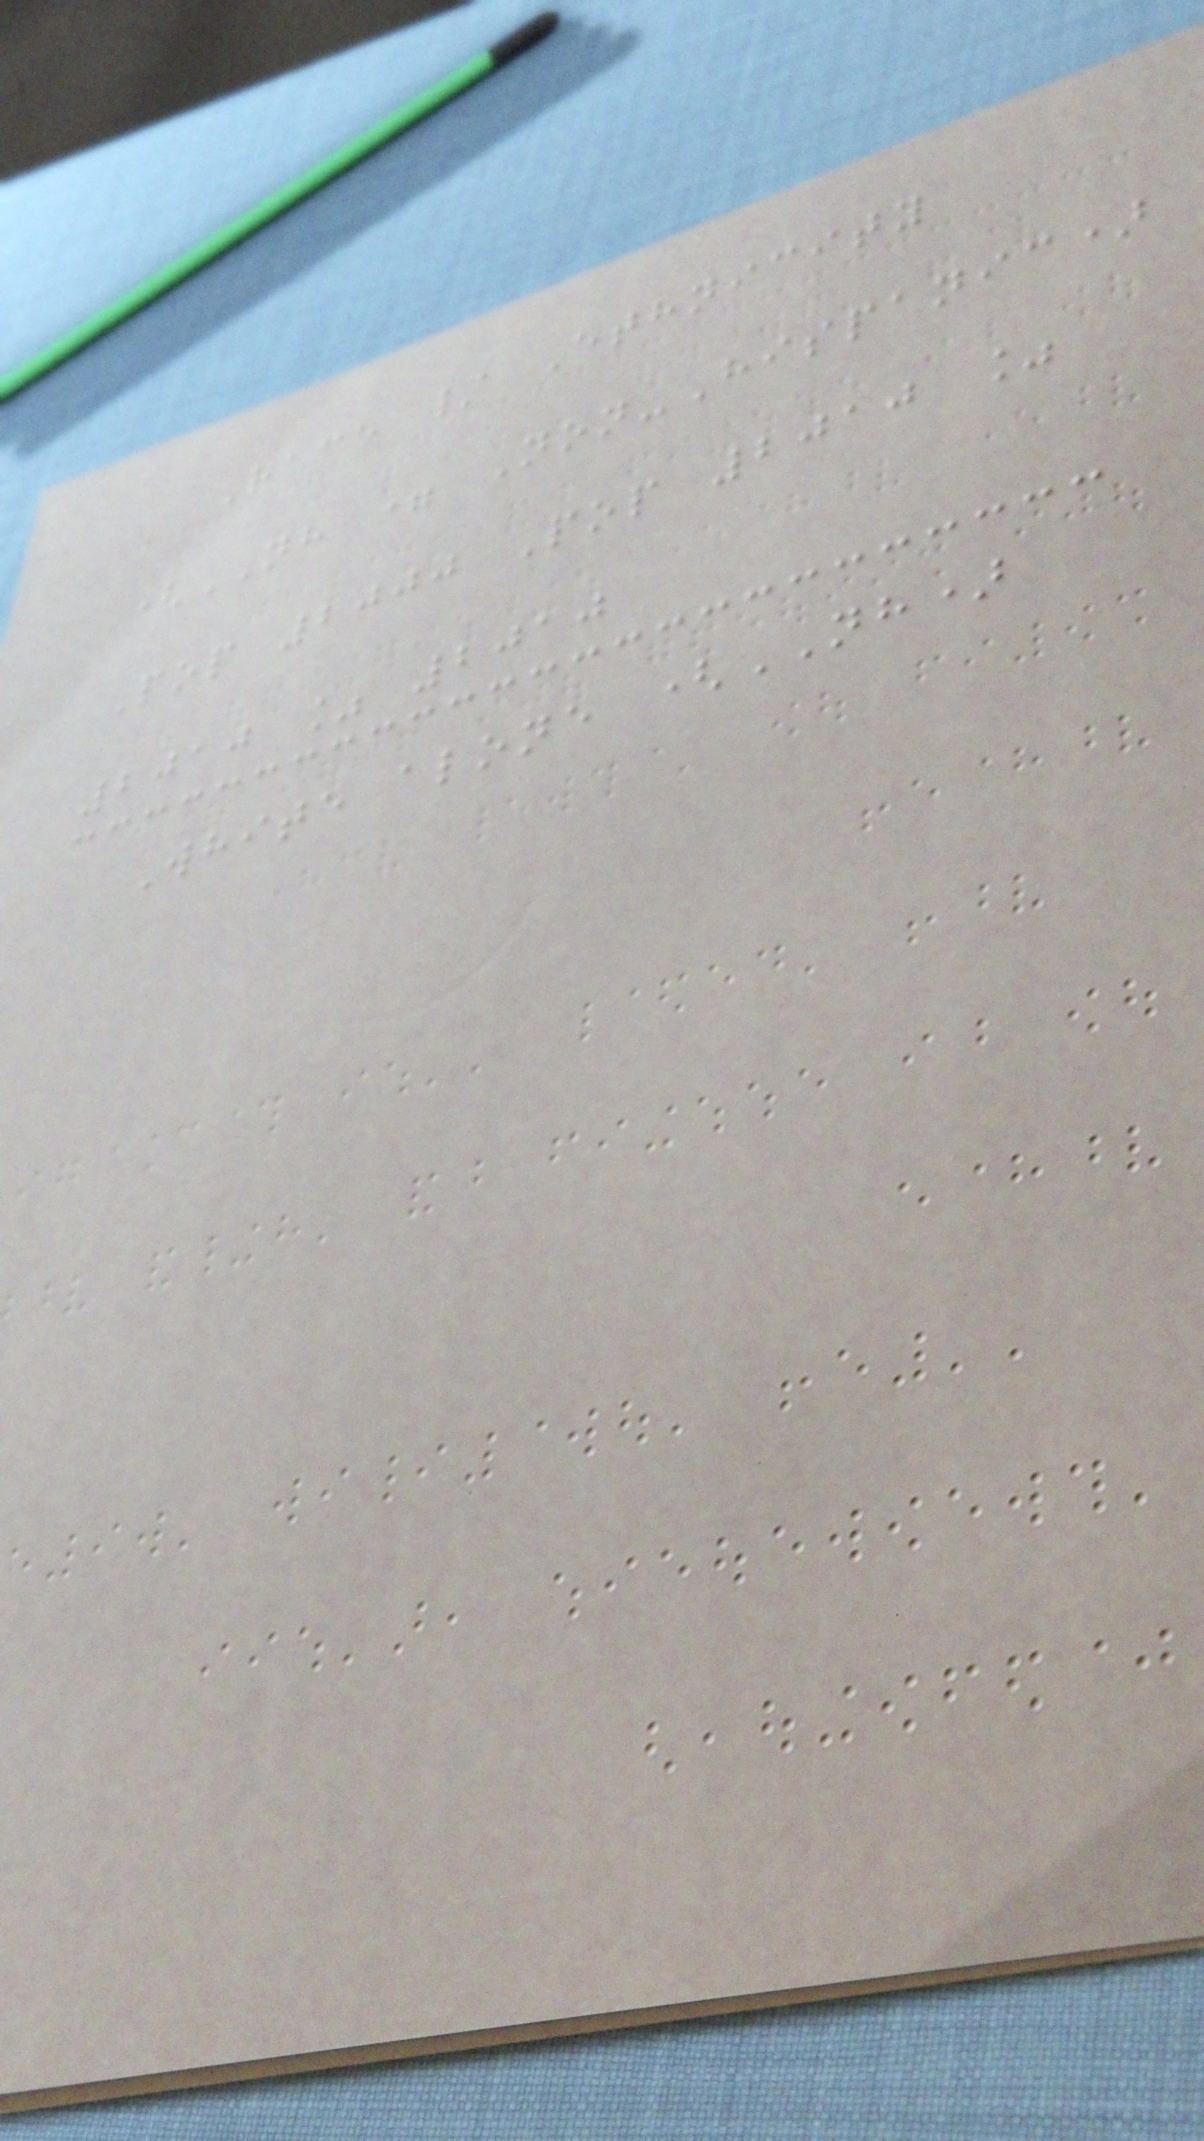Race / Ethnicity
(NH = Non-Hispanic)
Pop 2000 Pop 2010 %
2010 % 2010
White alone (NH)
